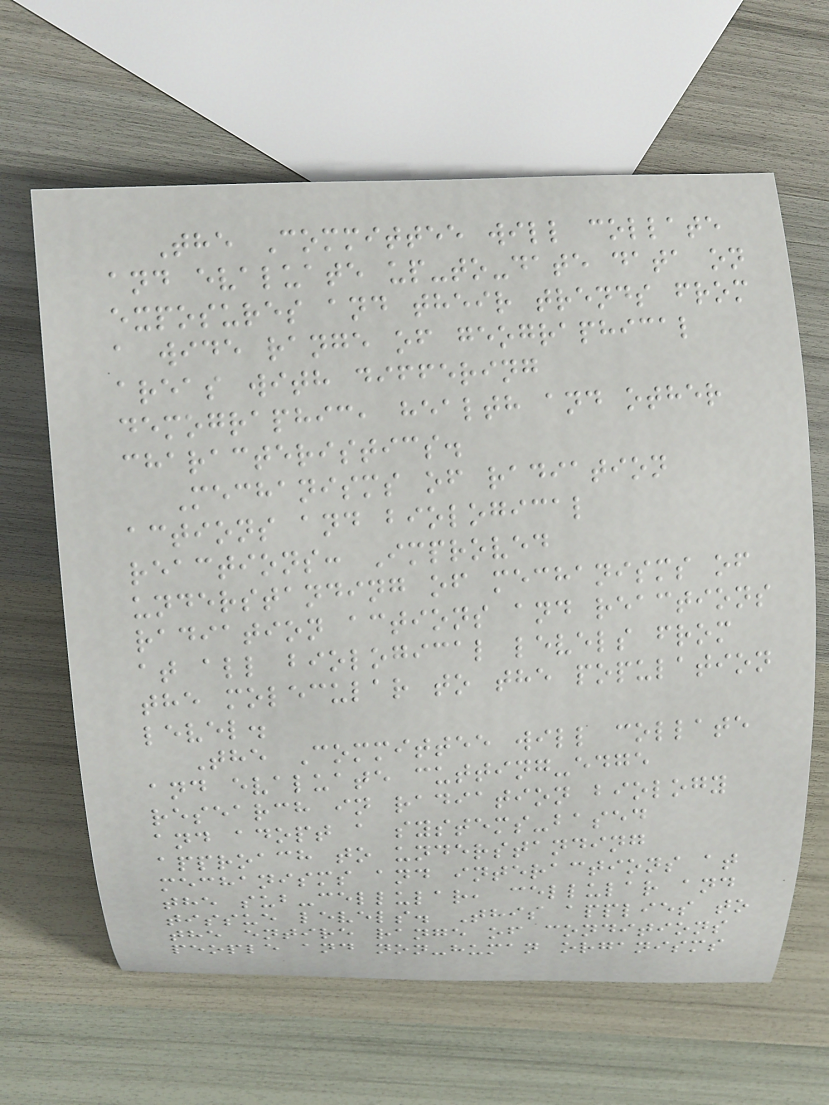The Committee will collate
and evaluate up-to-date data on
exposures and their trends from
a wide range of geographical
areas with differing
demographic, health and other
characteristics.
Mechanisms of radiation
actions and biological
reactions: Improved
understanding of mechanisms of
radiation actions and reactions
at all biological levels from
the molecular to the population
level.
The Committee will collate
and evaluate cutting-edge
research in radiation biology
and adopt a systems-based
approach to understanding
mechanisms and interactions at
the sub-cellular, cellular and
tissue levels. This applies to
the entire range of conditions
people and non-human organisms
